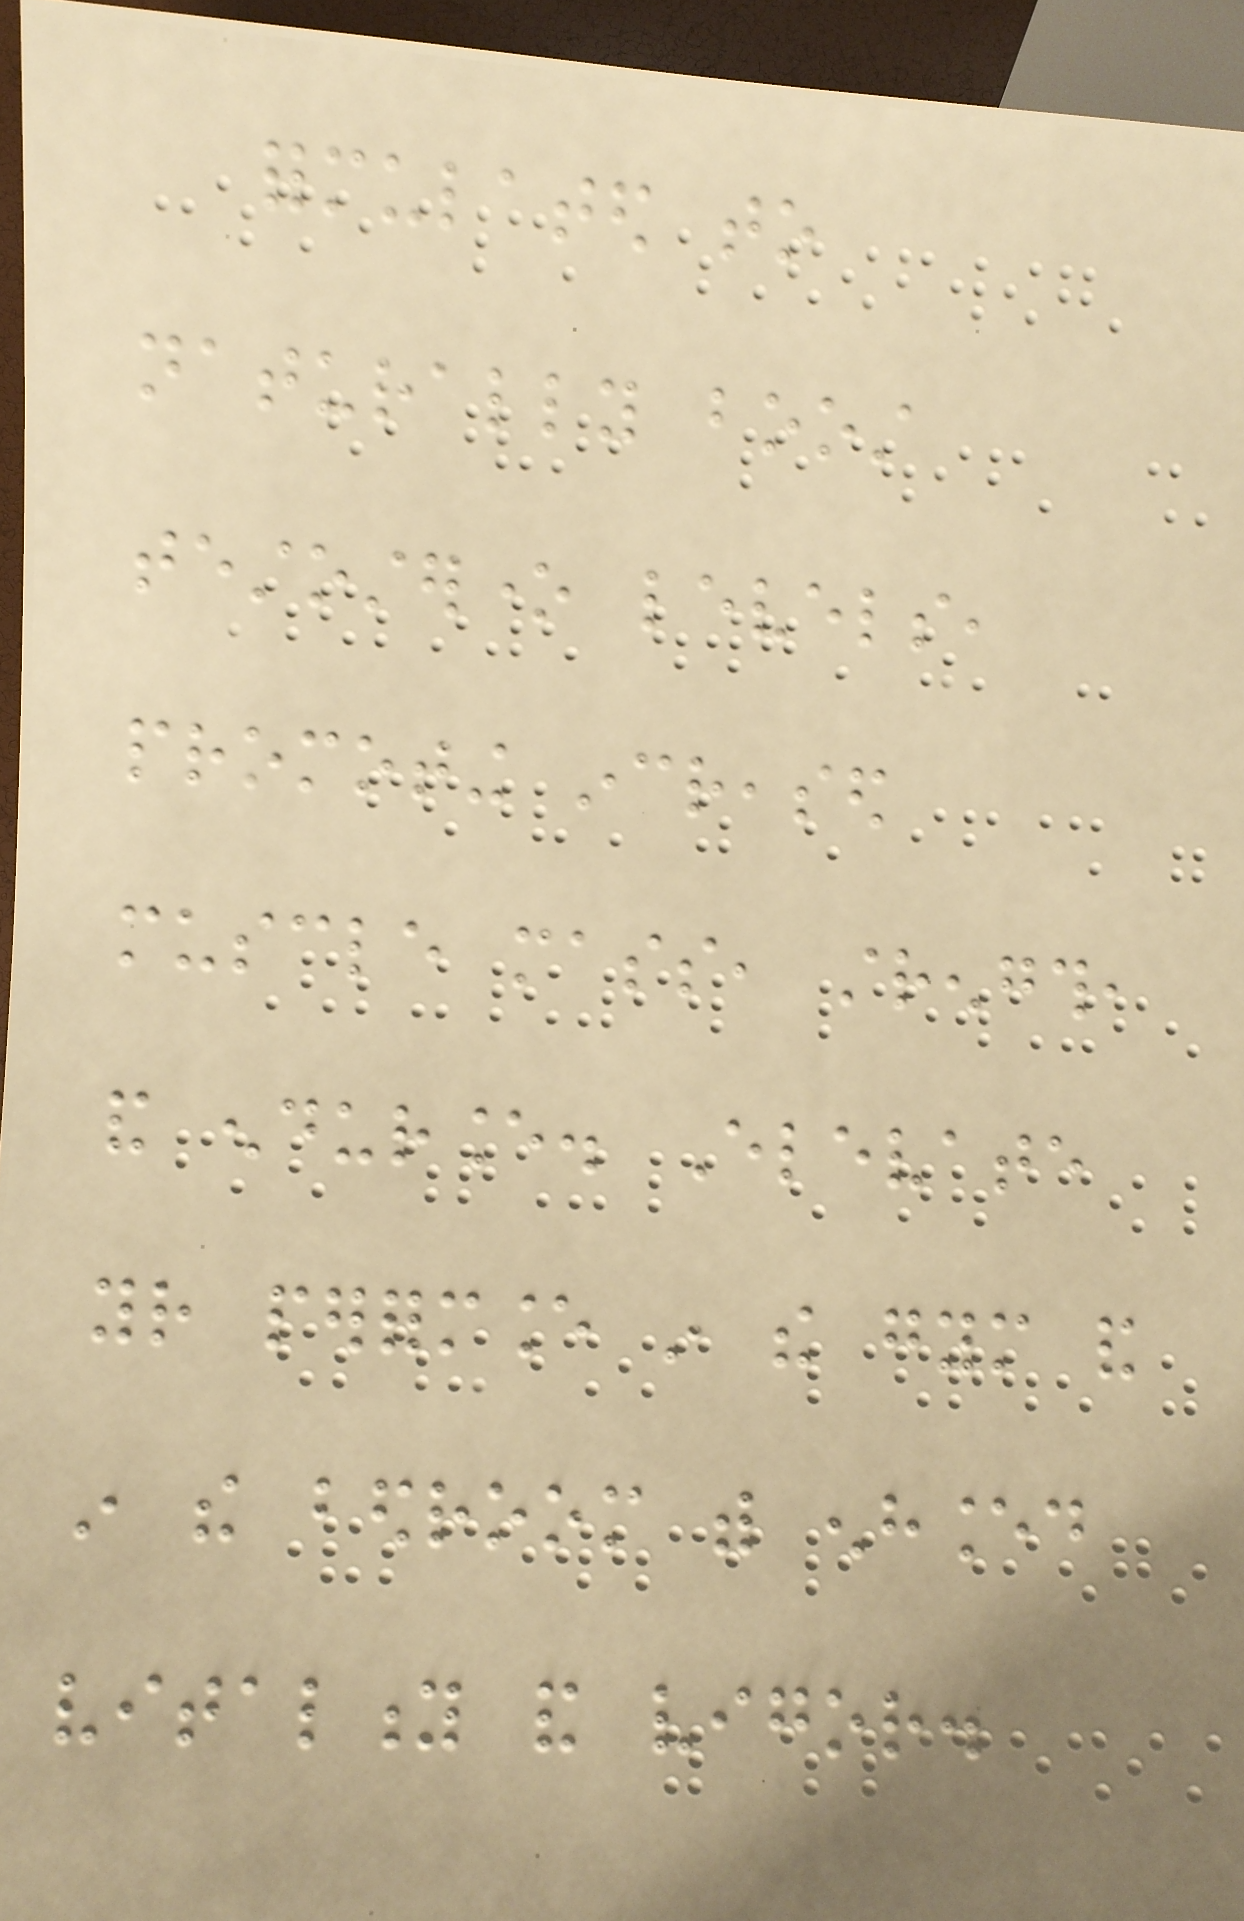formulated to
naturally boost
testosterone levels,
promoting increased
muscle mass, strength,
and endurance. Elevate
your performance in the gym and
in the bedroom with enhanced
vitality and vigor.
